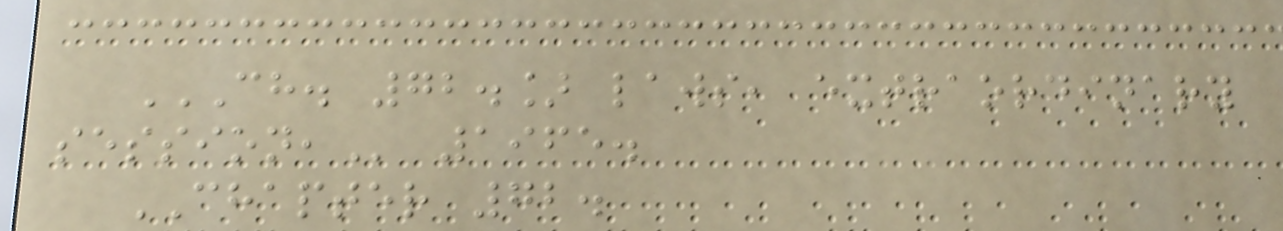CH. 72.] LAWS, EXTRAORDINARY
SESSION, 1965.
CHAPTER 72.
